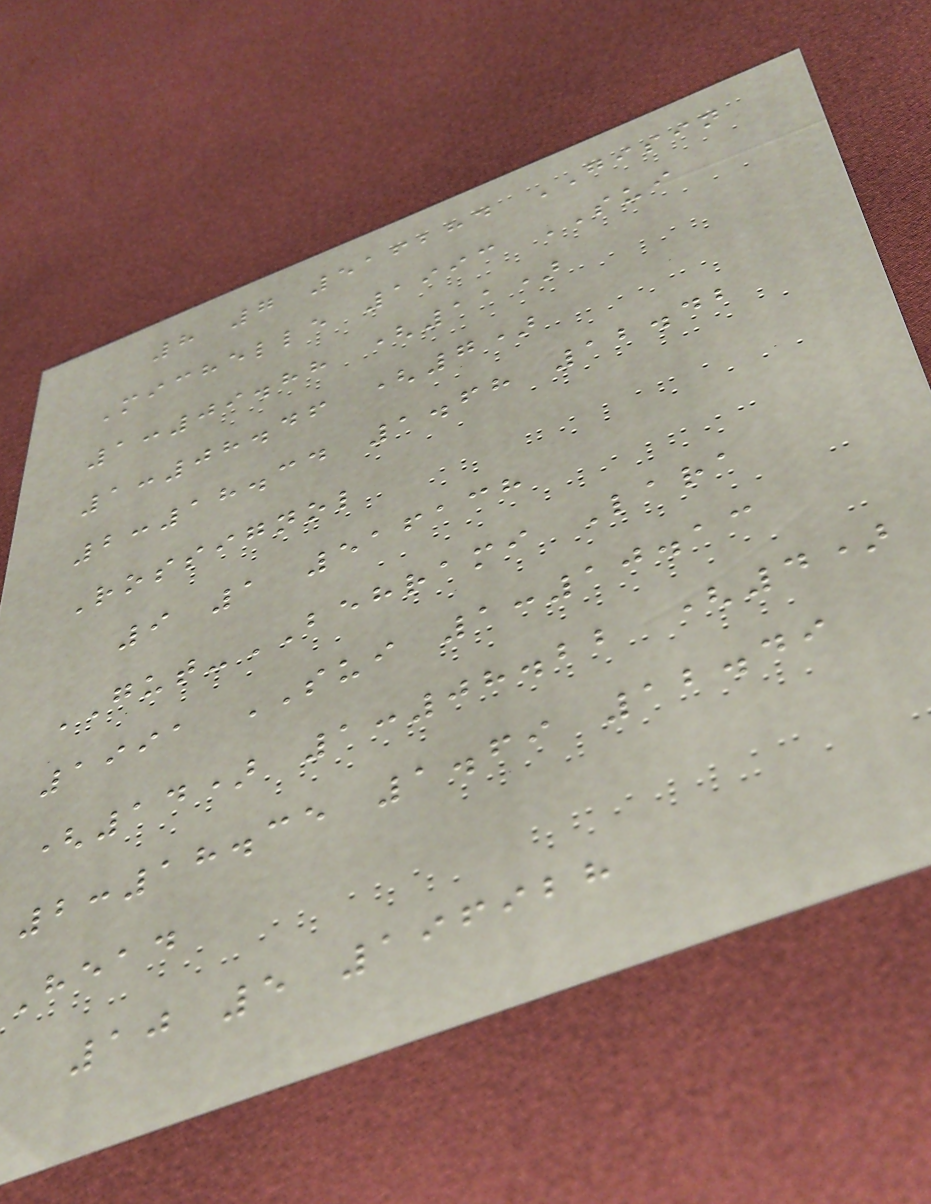8 7 516284 GISIN
Michelle 1993 SUI
1:09.88 (11)
1:08.46 (7)
2:18.34 1.68 12.42
Rossignol
9 1 516138
GUT-BEHRAMI Lara
1991 SUI 1:10.13
(14) 1:08.22 (4)
2:18.35 1.69 12.49
Head
10 5 196928
